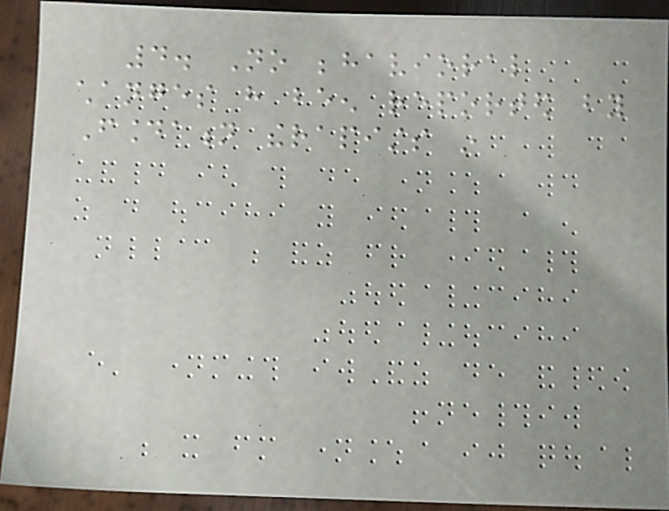4. No behavioral
changes have been reported by
Foundation therapists in
